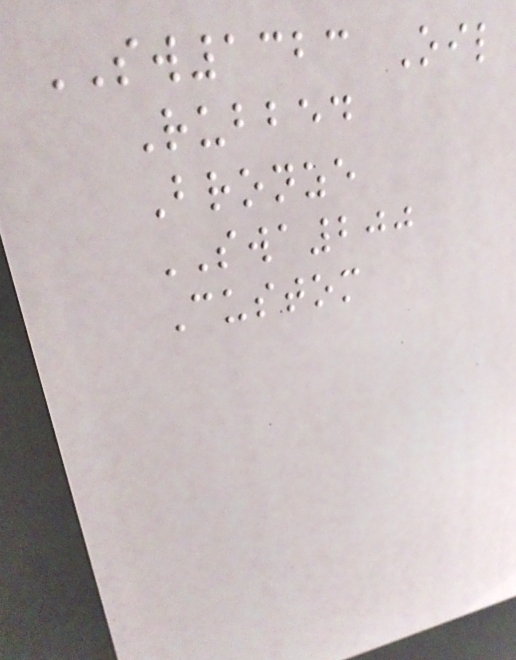SW1323 Oil
Rubbed
Bronze
SWA200
Custom
